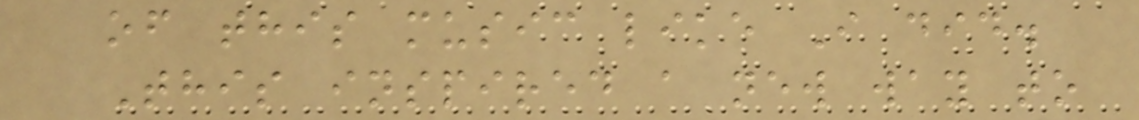of this music like I did.
This inspired a new way to
